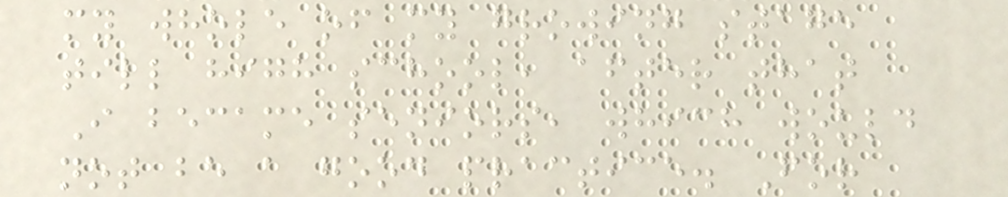my whole of my growing stage
till high school, after that
I became seniors, which would
not be a good practice. For
